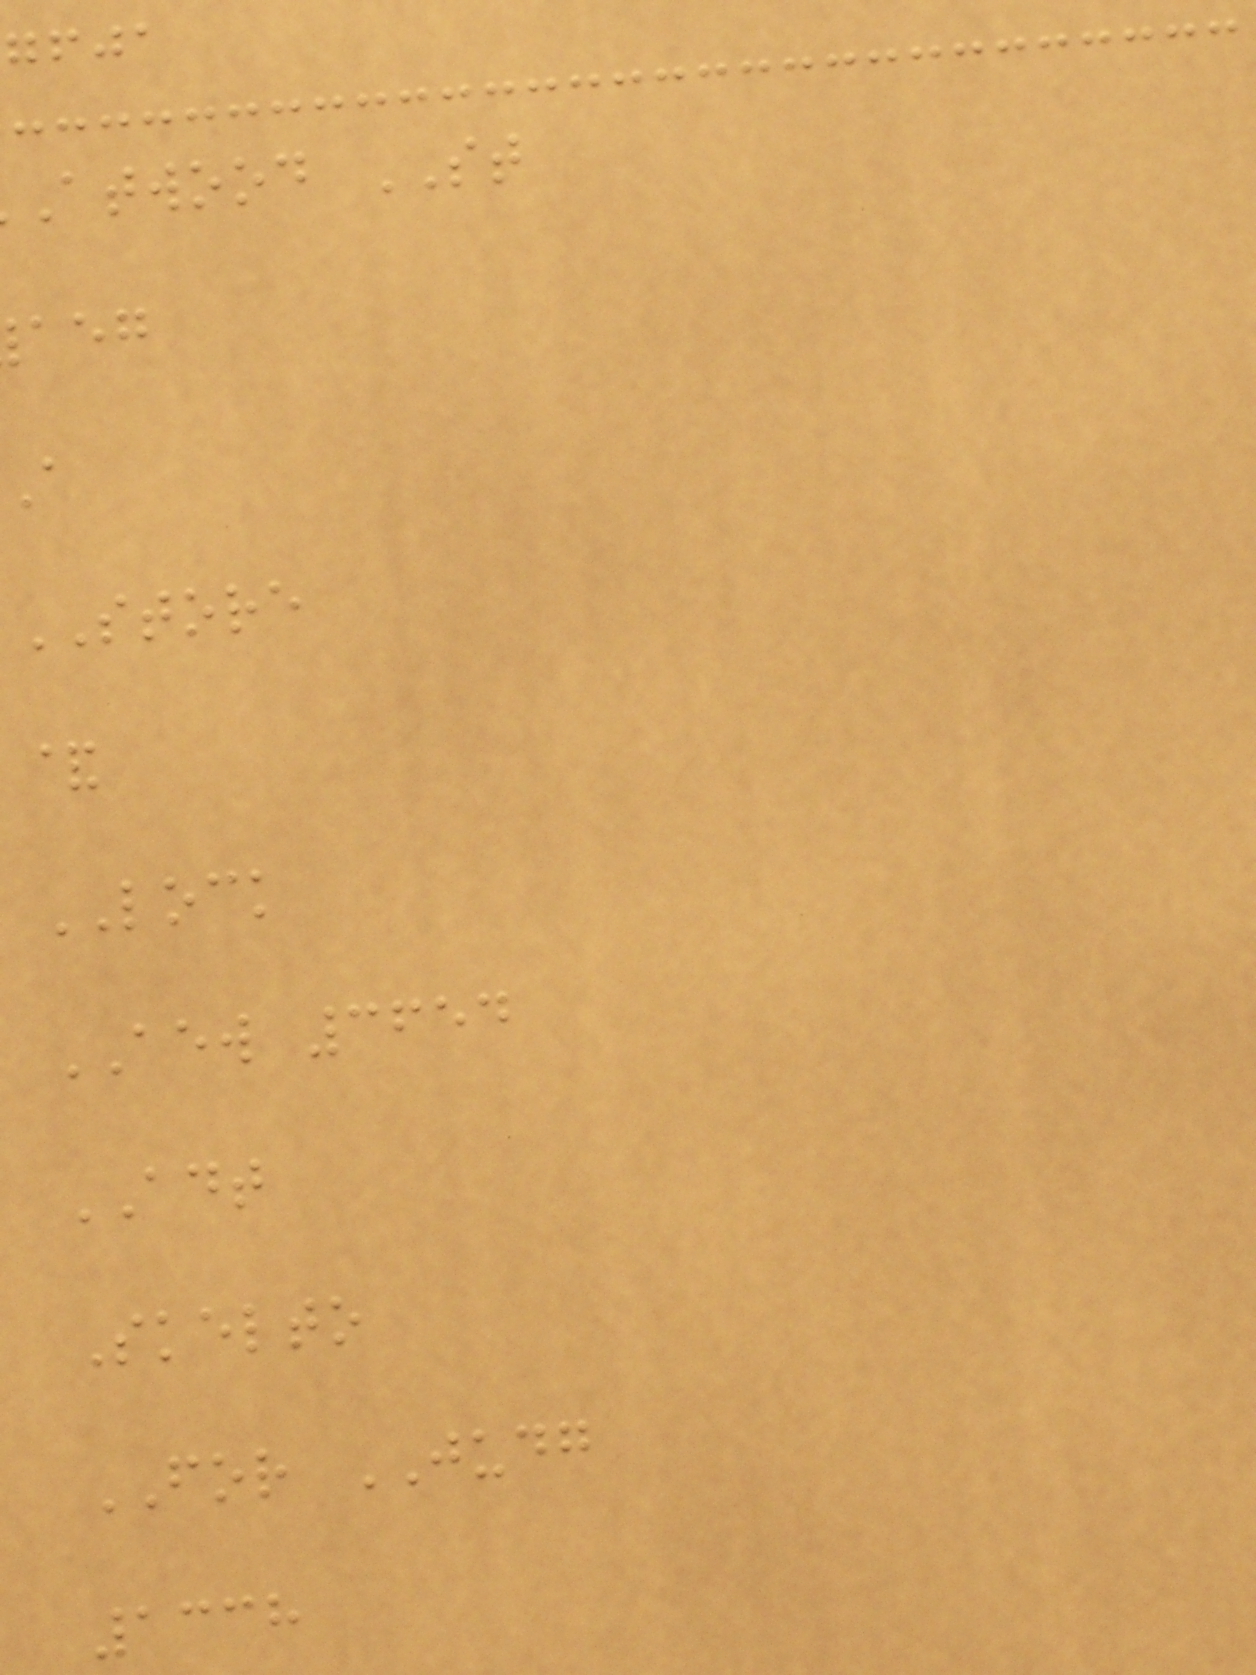gfja
atwood ST
STORE
&
LOCK
AEW 3654
ADT
Skelto
FOR JUDG
1338
